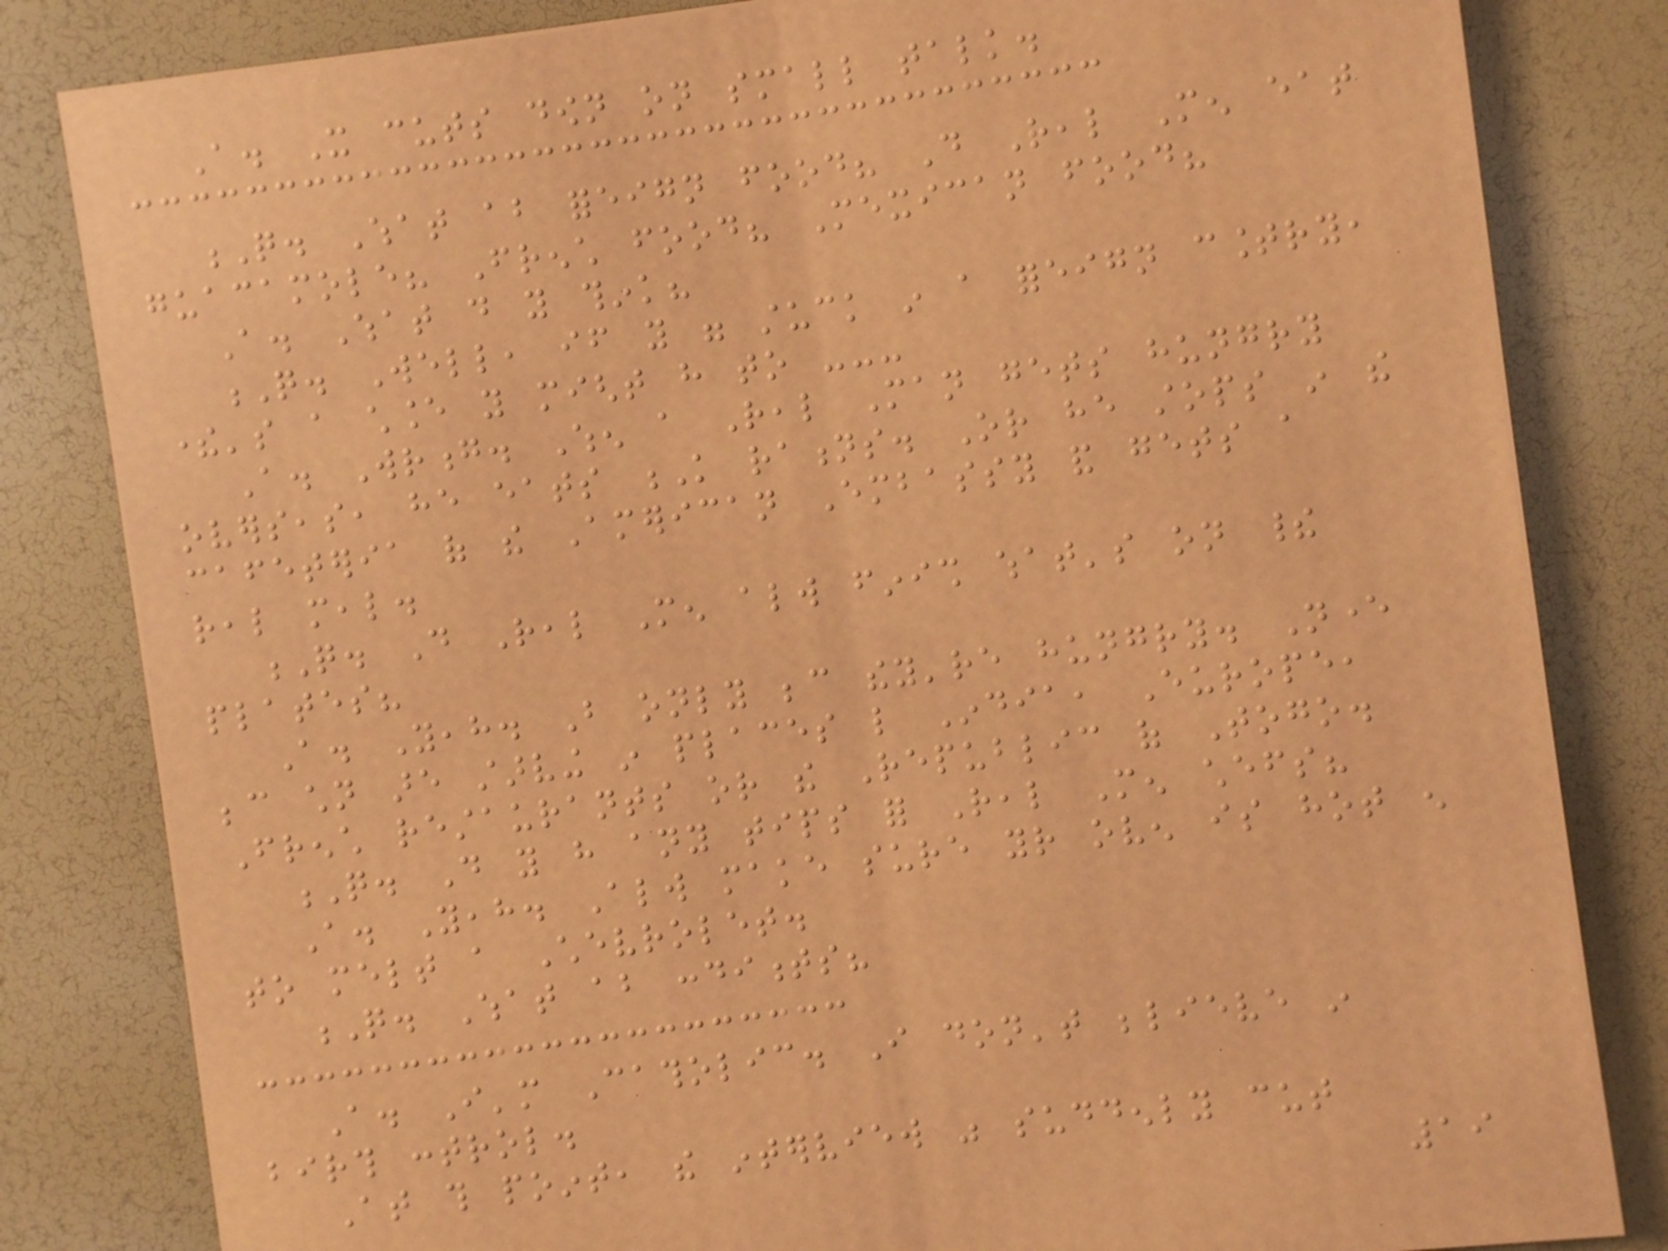A. It cuts down on small talk.
Q. What about foreign food? Do Real Men eat
guacamole? French food? Mexican food?
A. What do you think?
Q. Well, if you were stuck in a foreign country,
there's a chance you might have to ---
A. Wrong. When a Real Man gets hungry
overseas, he eats K rations. Or he stops in the
cafeteria of the American Embassy and gets a
real meal.
Q. Do Real Men always finish what's on their
plates?
A. Yeah. But only because they're hungry. Never
because children are starving in places like India, Europe,
French restaurants or the Republic of Togo.
Q. Do you have any tips for Real Men chefs?
A. Yeah. Always make sure your oven is hot enough
to melt a Chevrolet.
Q. What about condiments?
A. I'm Catholic. I don't believe in
birth control.
At this point, the interview was suddenly cut
19
